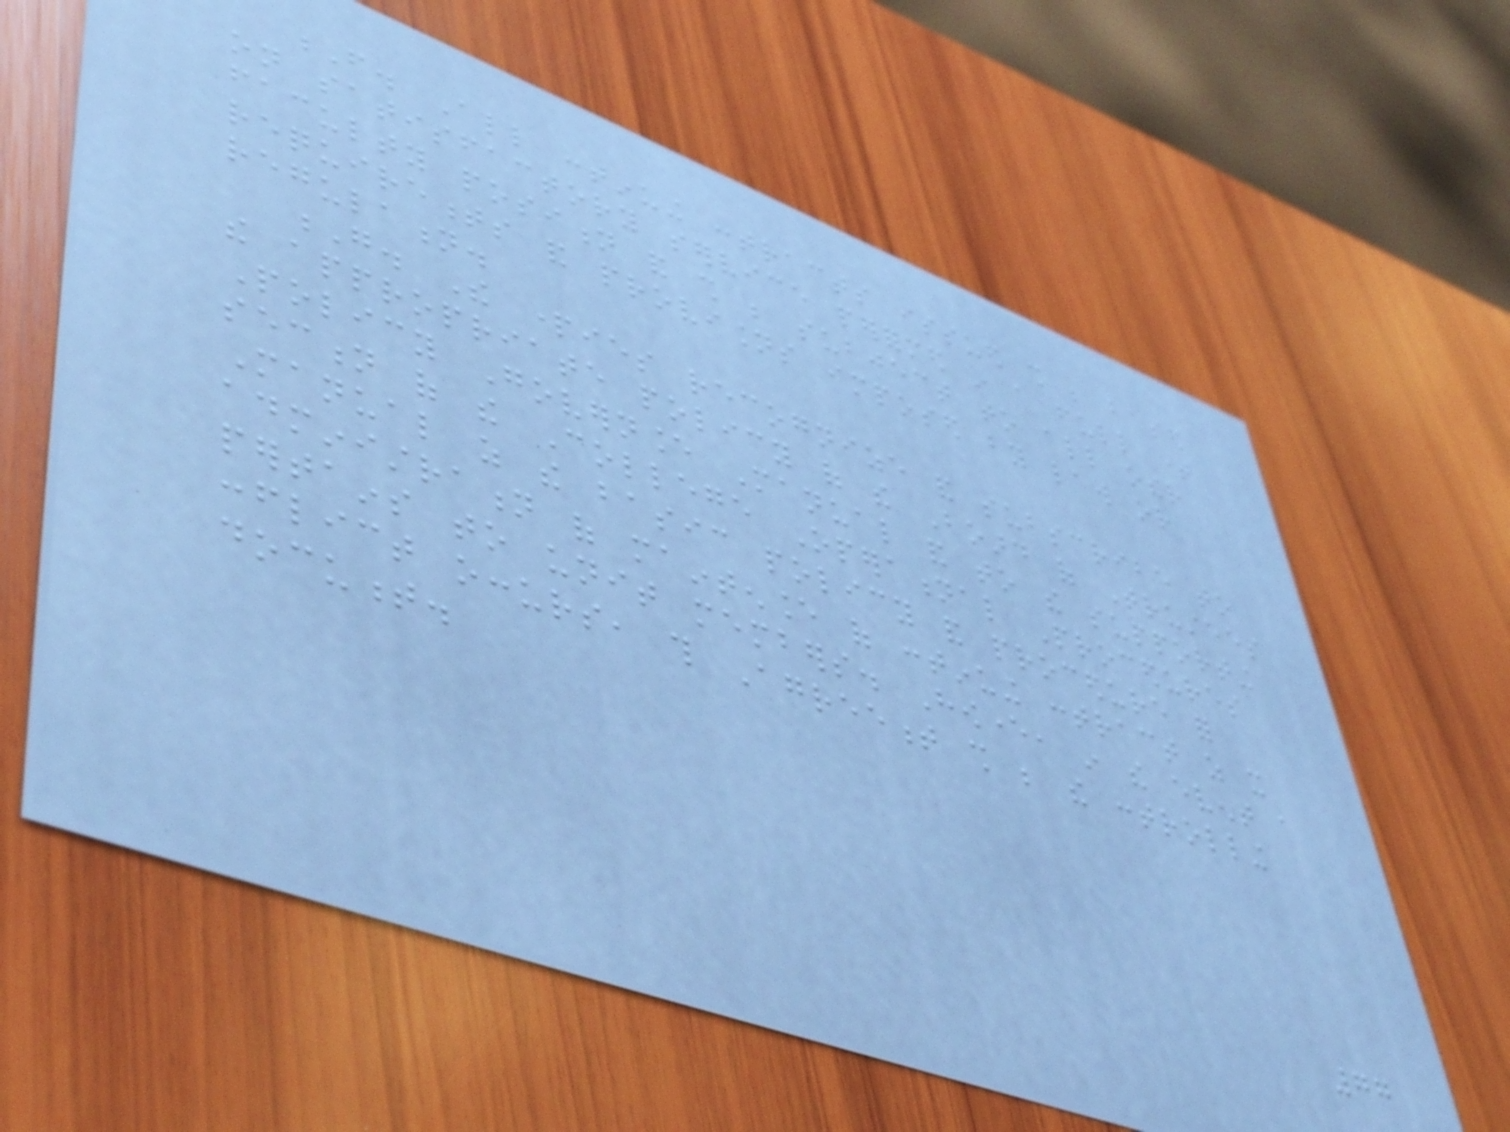F. All continuing contracts issued shall be based
on satisfactory service performed in a full time
faculty position and shall be subject to all other
requirements and provisions imposed by law or
regulation.
G. The parties recognize and subscribe to
the appropriate policy of the Board of Trustees
Policy Governance Manual and to the supporting
section of the College Operational Procedures
Manual as the basic policy and procedure for
administration of maintenance of continuing contract as it
pertains to unit members. However, in the event a
conflict occurs, this Agreement shall be the controlling
document.
77
